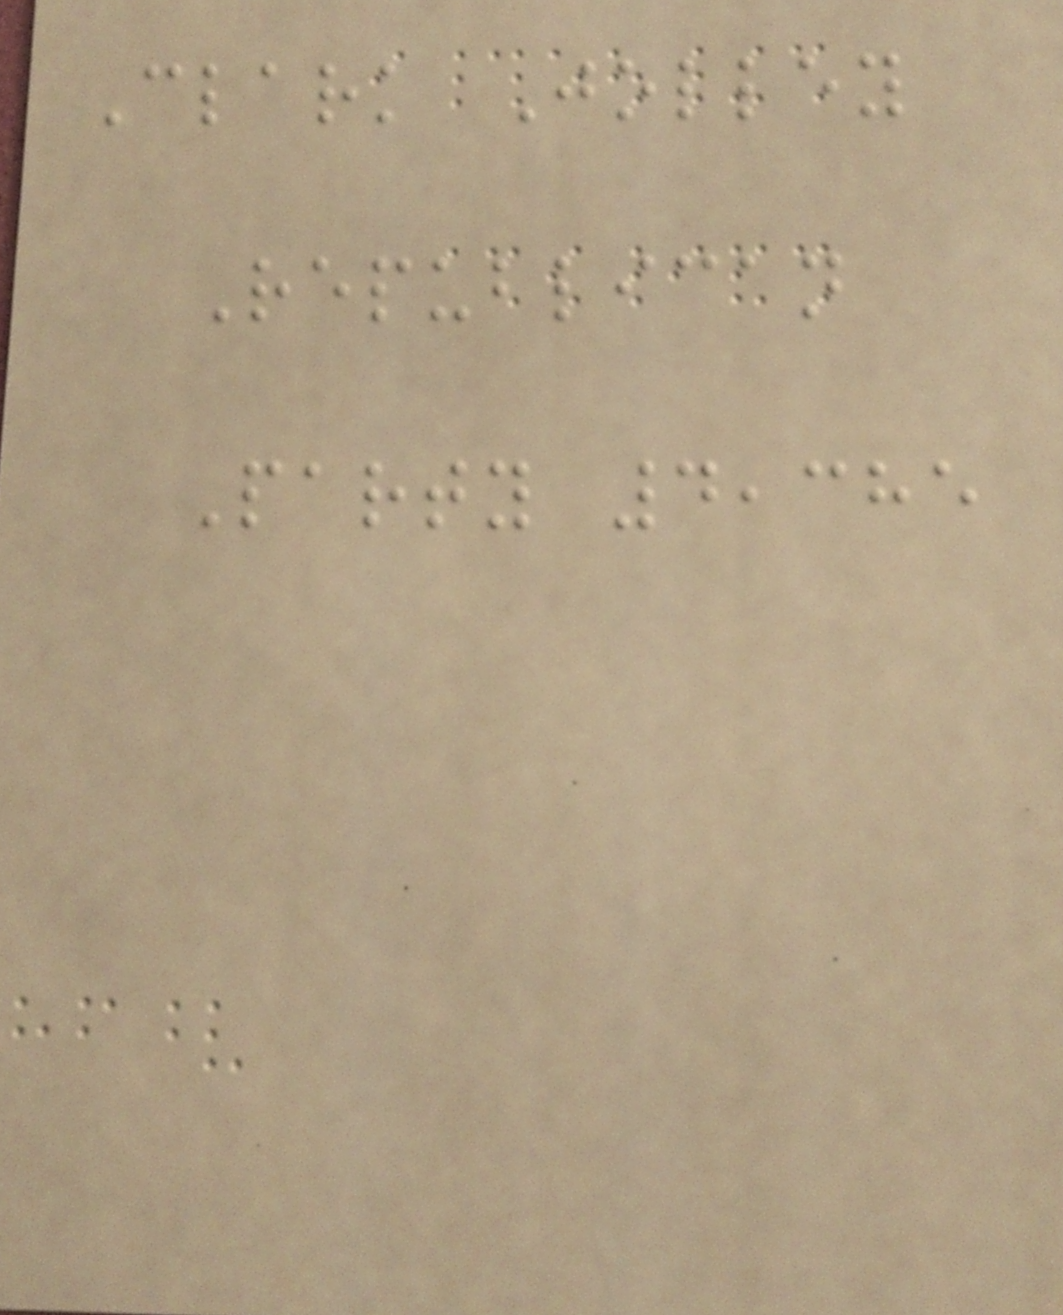Clark Jolley
Republican
Party 4,385
